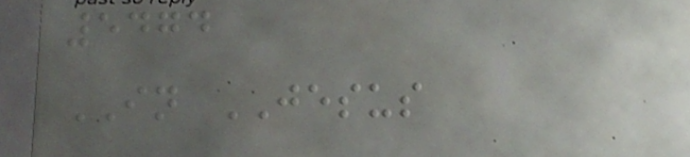5474
IN JESUS
